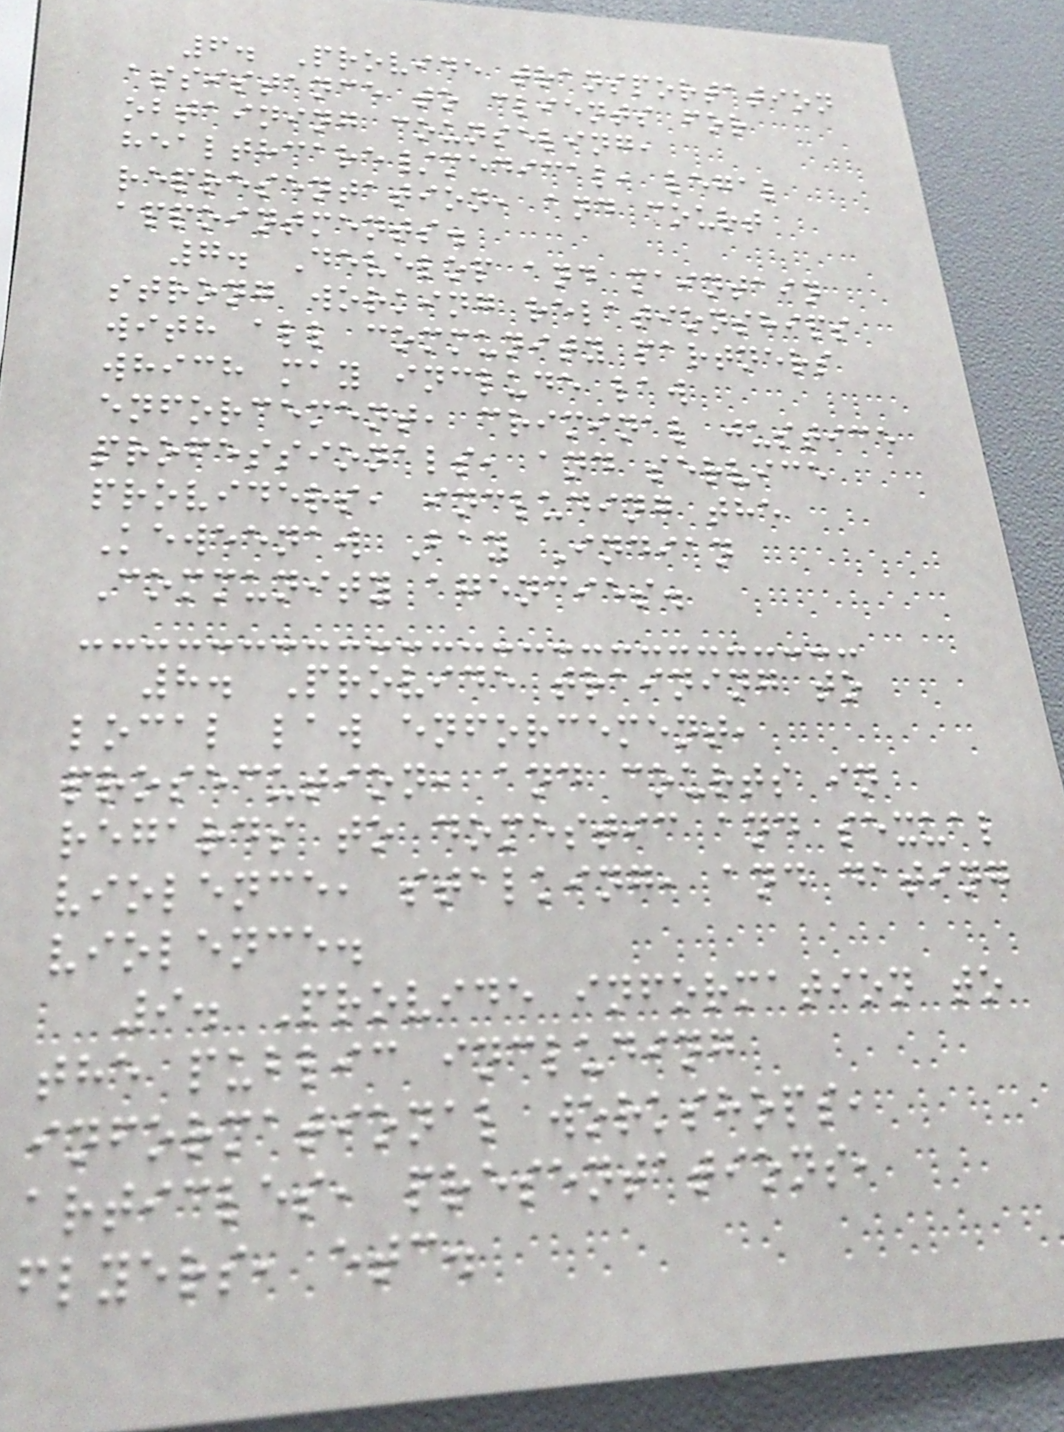6. Provide transportation
assistance to clients for
obtaining counseling,
healthcare/medical, legal
representation, and court
appointments.
7. Develop and maintain
strong working relationships
with all community partners
which may include law
enforcement, criminal justice
professionals, and service
providers, including the
Keweenaw Bay Indian
Community agencies.
8. Provide training to
local law enforcement,
prosecution, and courts in
regards to domestic and sexual
violence, stalking, and dating
violence.
9. Provide information to
the public including
informational workshops,
articles, presentations,
flyers, etc.
